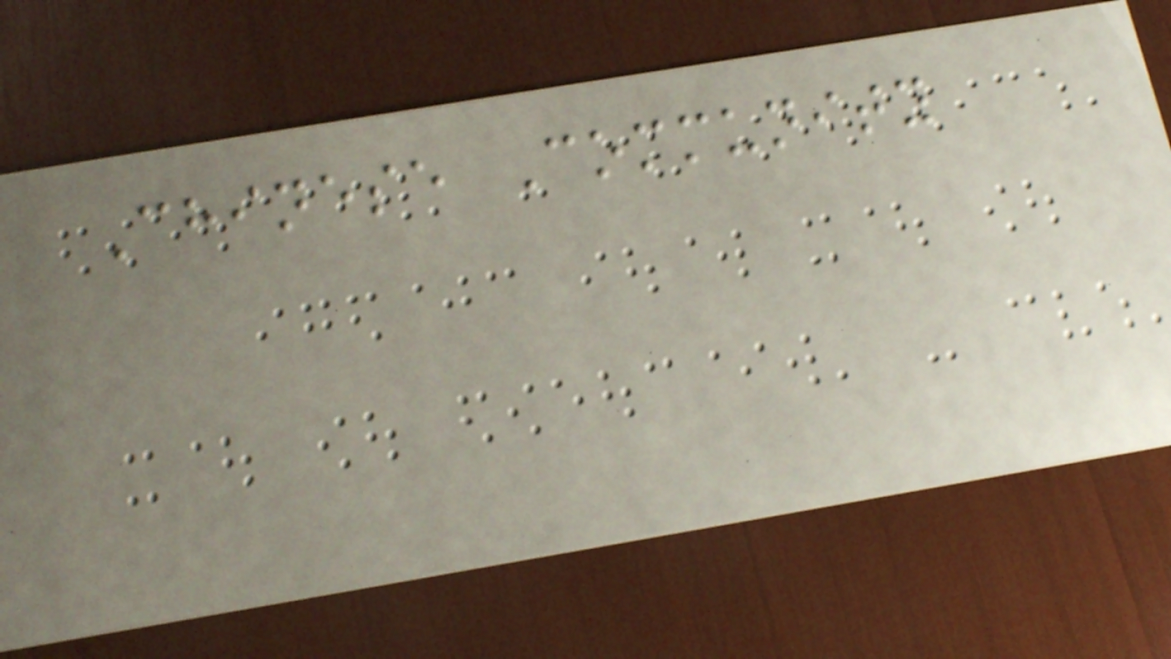Chinese Community
